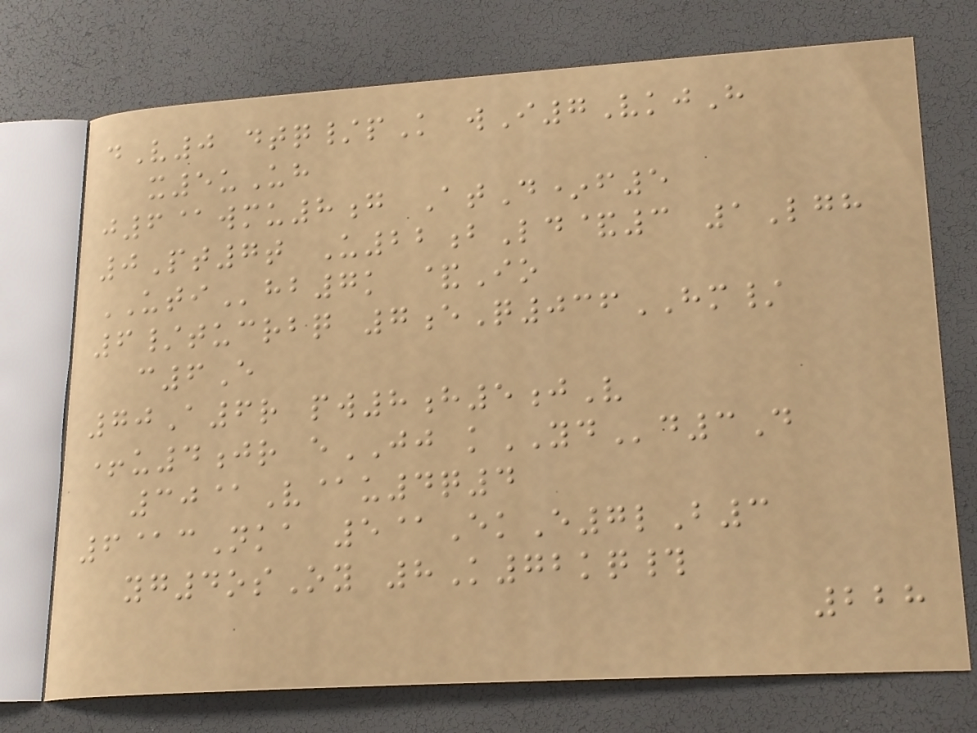dV0 dtq/pK wI7VkjH
x5uUh
j6@wmu8g AtD*f5
0Pt7t U22bLd&3 1Lgh
UTIhb7k &Io
6/tucrbq 7eQ036HM/
c6E
70A6r pw8h5jV
+u4jr eJJ kYDd3D
30@V@u4q4
6@cNka 5@EkE7lB3
yg4osOy 8K72kq#
228
